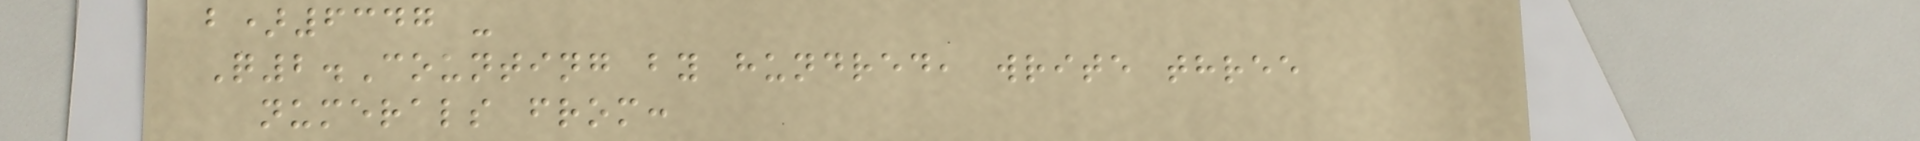b)6347 -
Q2.Counting by hundred, write three
numerals from:
